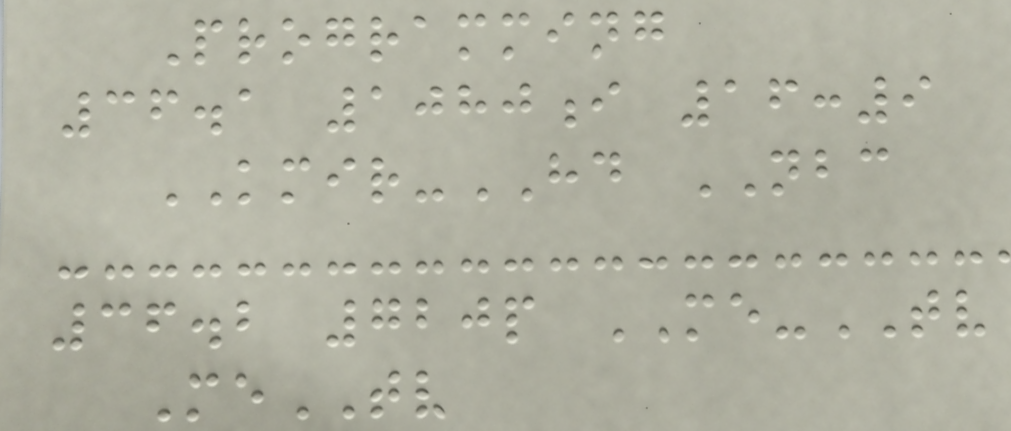Programming
36.1 1080i 16:9
KMIR-HD NBC
36.2 720p ME-TV
MeTV
